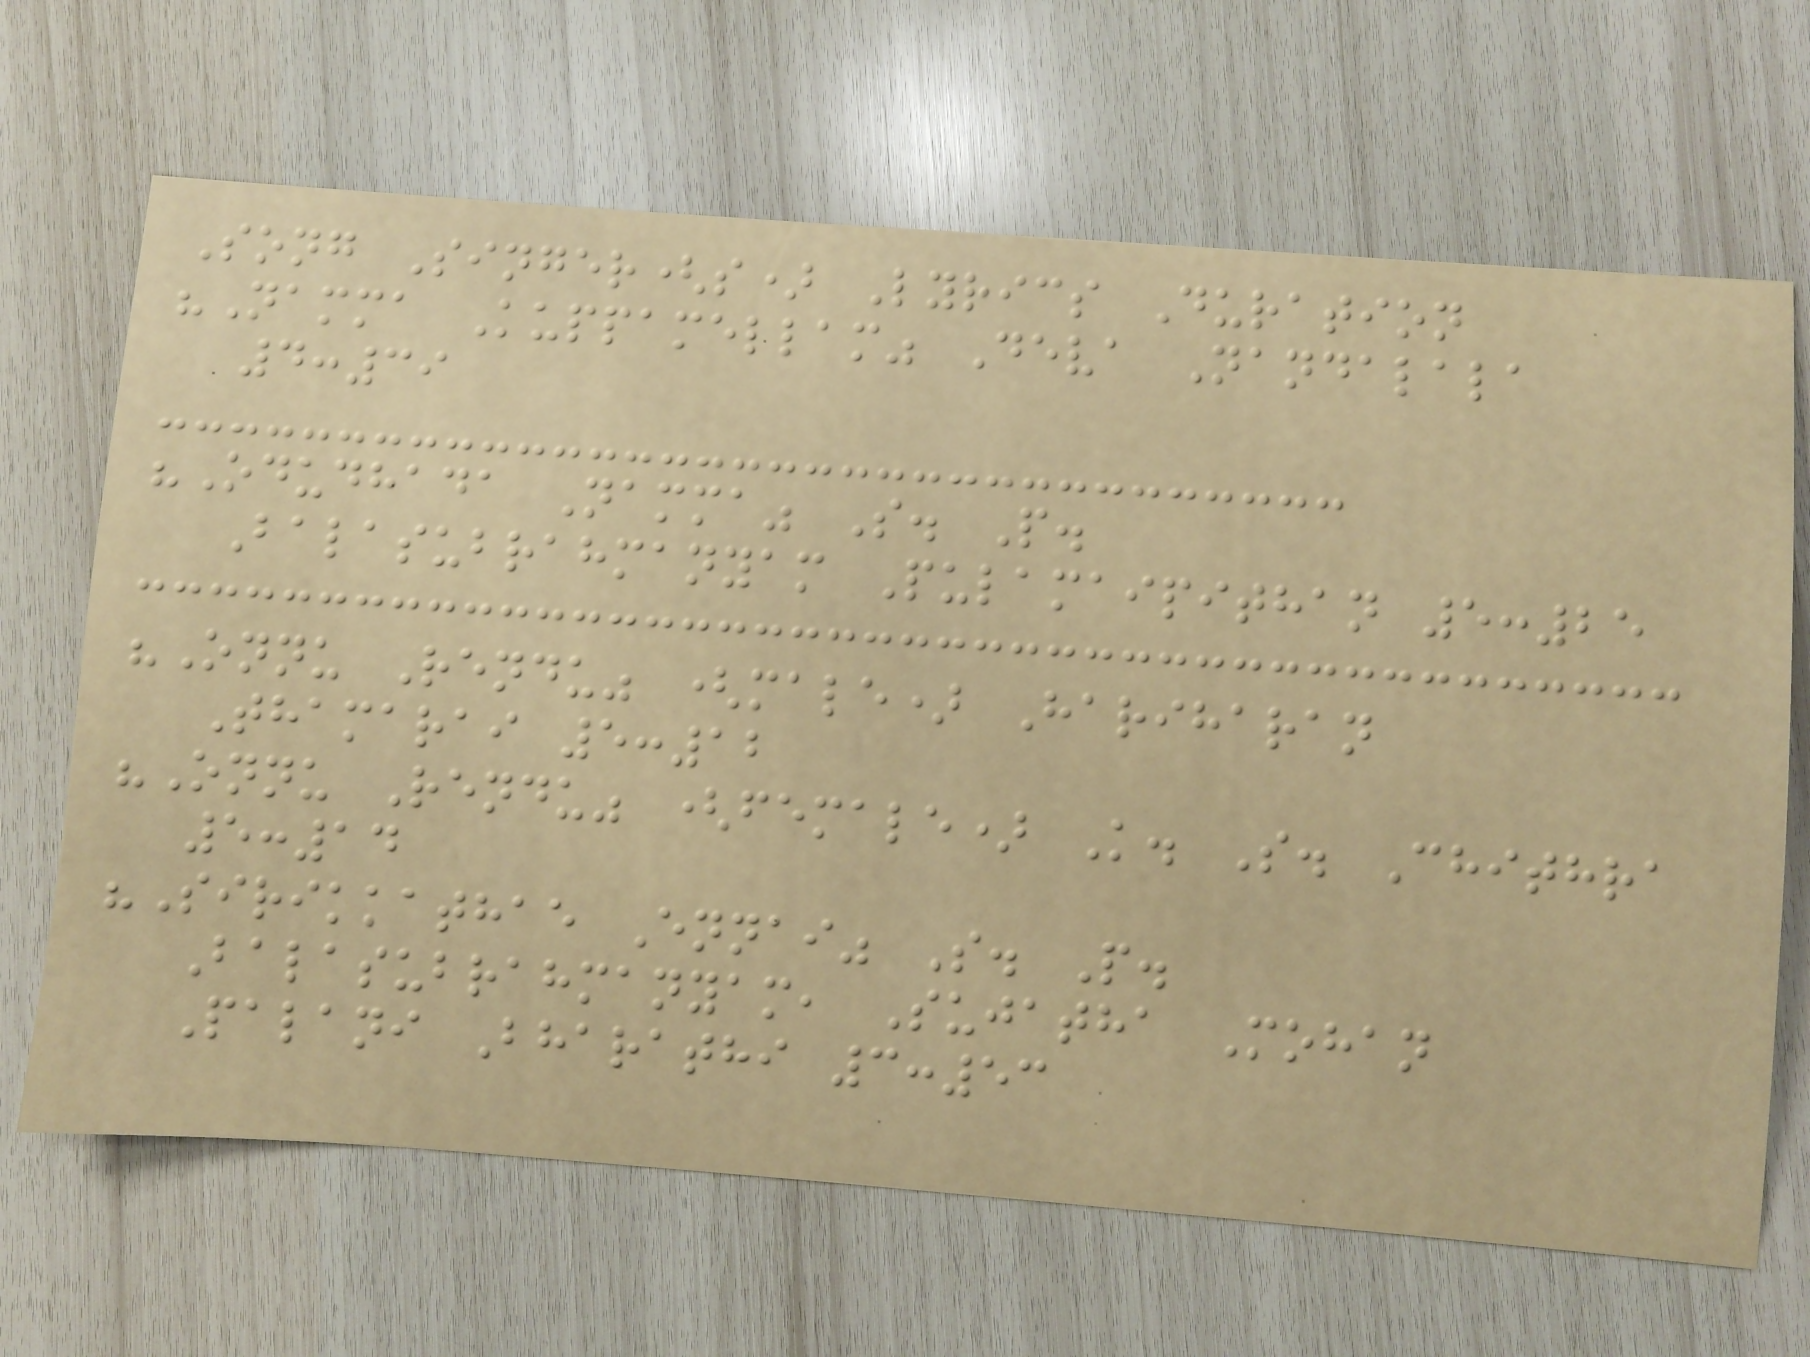Song Singer(s) Lyrics Duration
"Namma Kuppamellam" Deva Nandalala
4:39
"Odudhada Namma" S. P.
Balasubrahmanyam Pulamaipithan 5:25
"Onnu Rendu" (male) Hariharan
Thamarai 5:12
"Onnu Rendu" (female) K. S. Chithra
5:14
"Sirikkathae Ennai" S. P.
Balasubrahmanyam, Sujatha Mohan
Palani Bharathi 3:53
